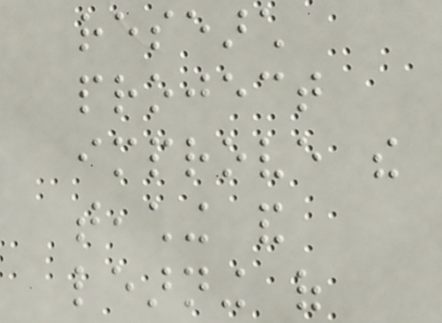research
project
improve the
teaching and
learning of
